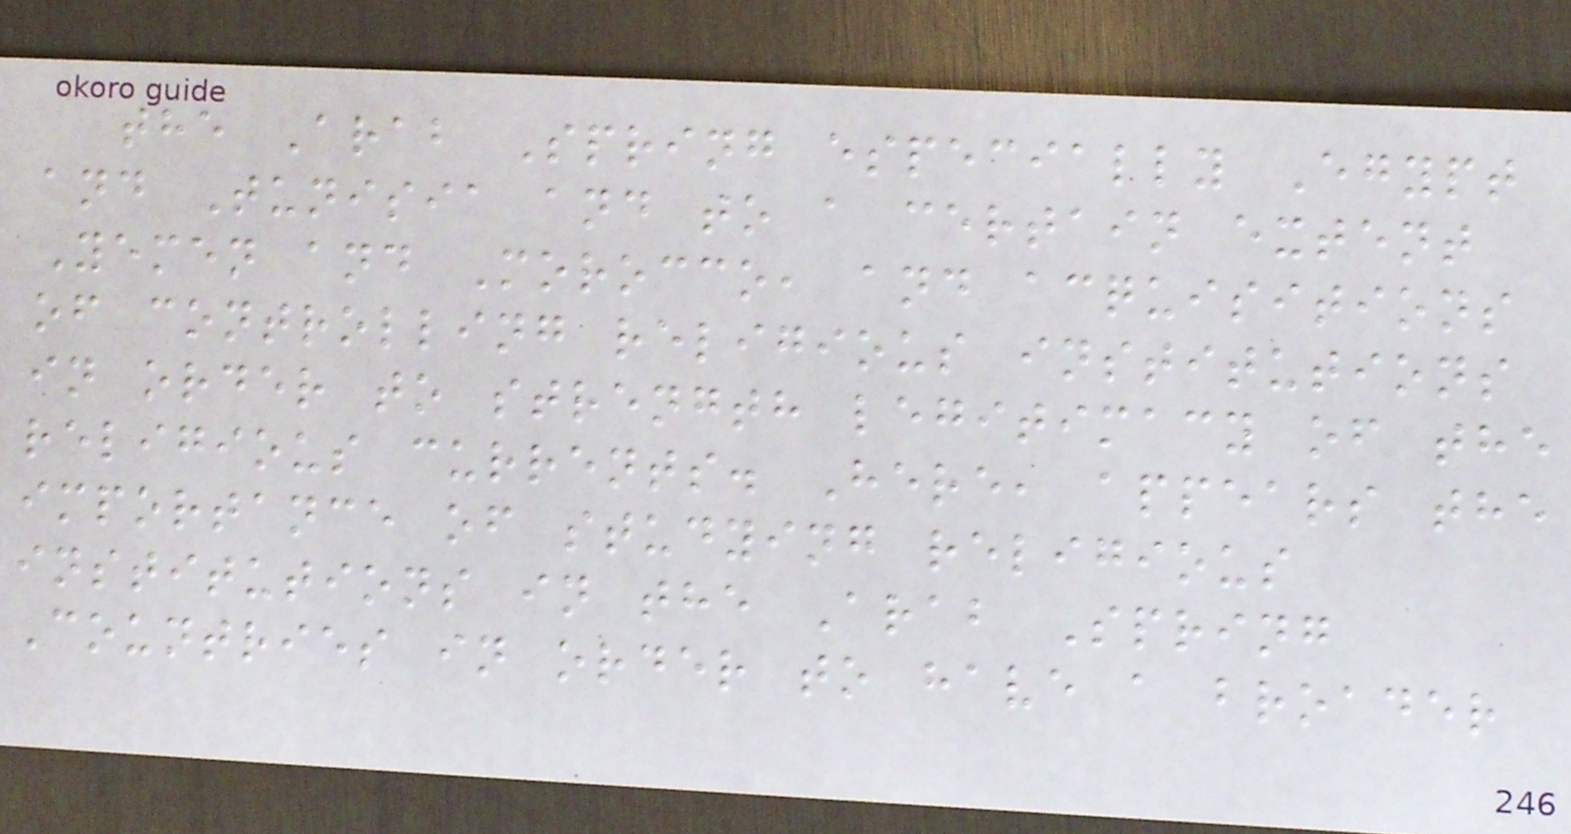the Arab Spring especially Egypt
and Tunisia and to a certain extent
Yemen and Morocco, and acquisitions
of controlling religious institutions
in order to strength legitimacy of the
religious currents. Here, appears the
importance of studying religious
institutions in the Arab Spring
Countries in order to have a broader
